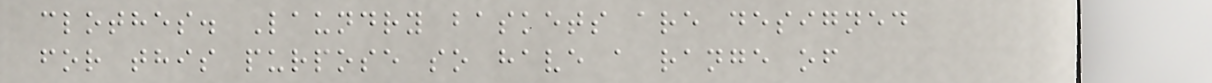clothes. Laundry baskets are designed
for this purpose so have a range of
